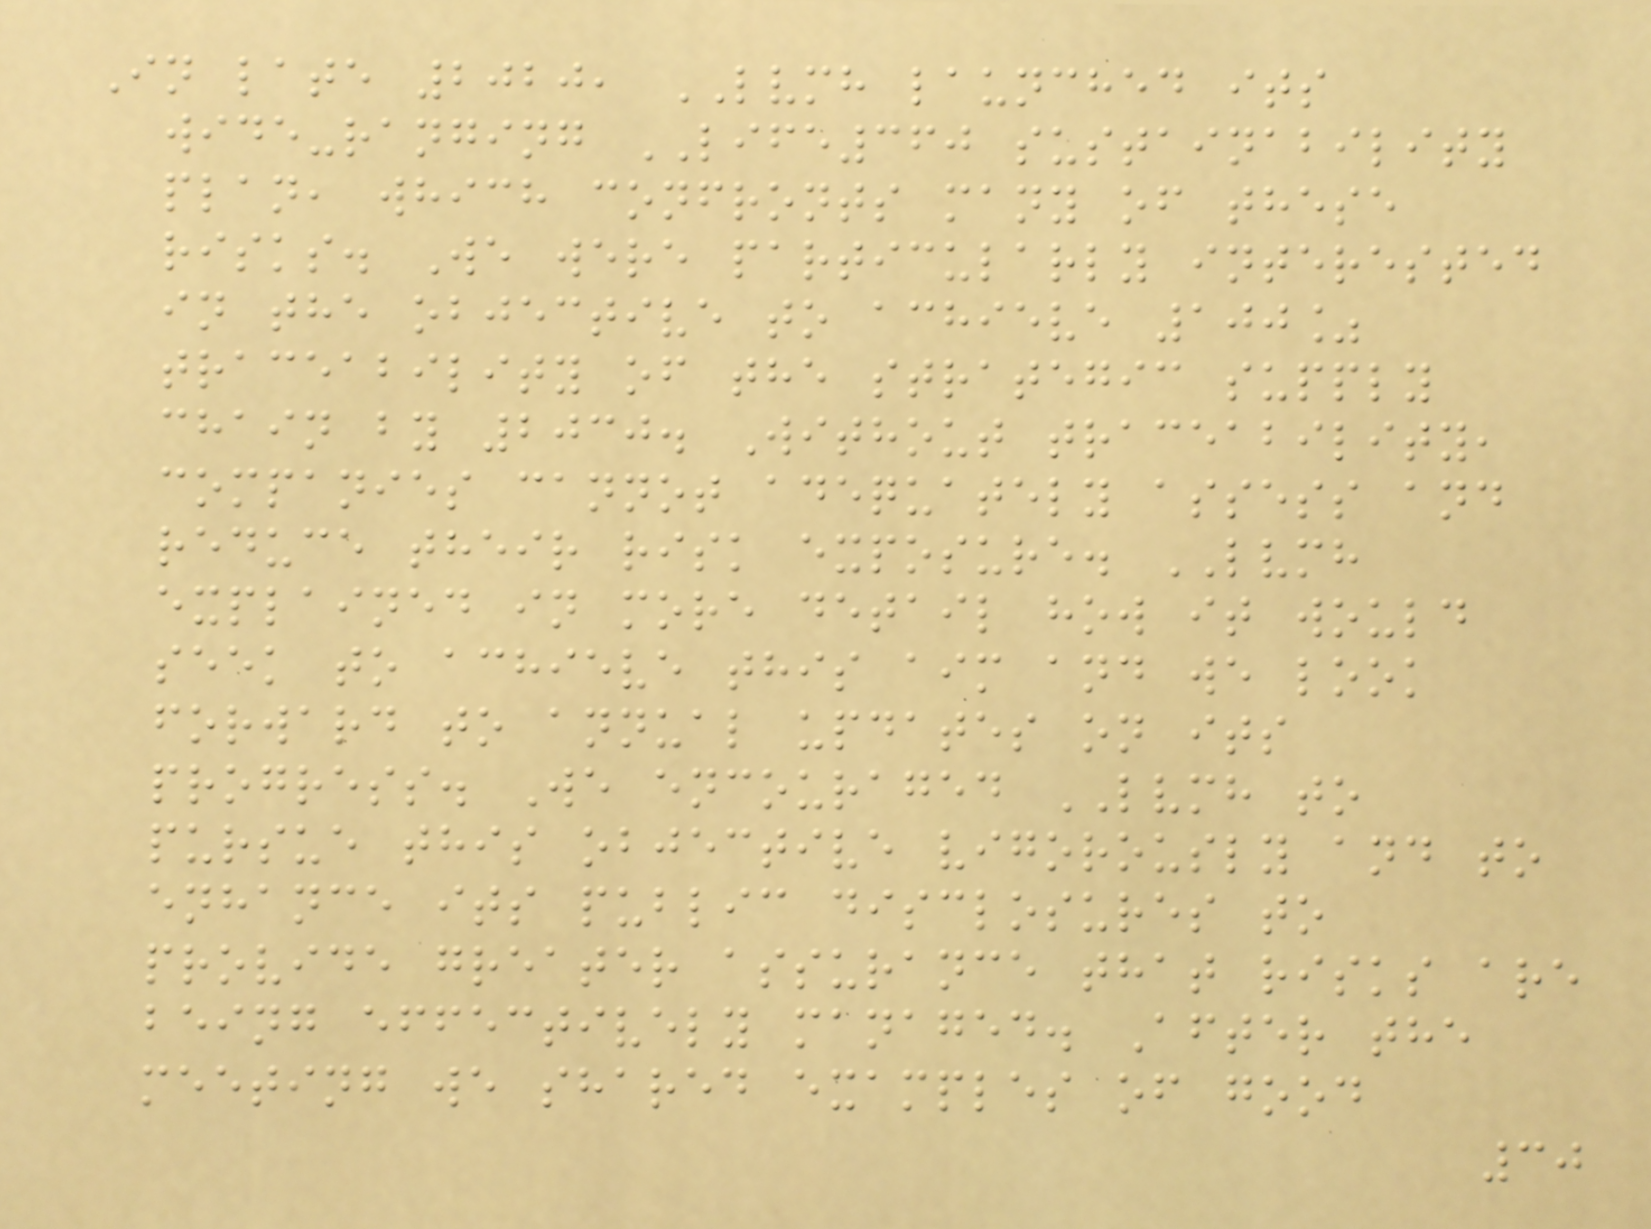In late 2020, LVMH launched its
wide-ranging LIFE360 sustainability
plan, which confronts many of these
risks. We were particularly interested
in the objective to achieve 100%
traceability of the strategic supply
chain by 2030. Without traceability,
companies cannot adequately assess and
reduce their risk exposure. LVMH
explained in more detail how it would
seek to achieve this aim and we look
forward to annual updates on its
progress. We encouraged LVMH to
pursue this objective vigorously and to
enhance its public disclosures to
provide greater assurance that risks are
being effectively managed. After the
meeting we shared examples of good
30
